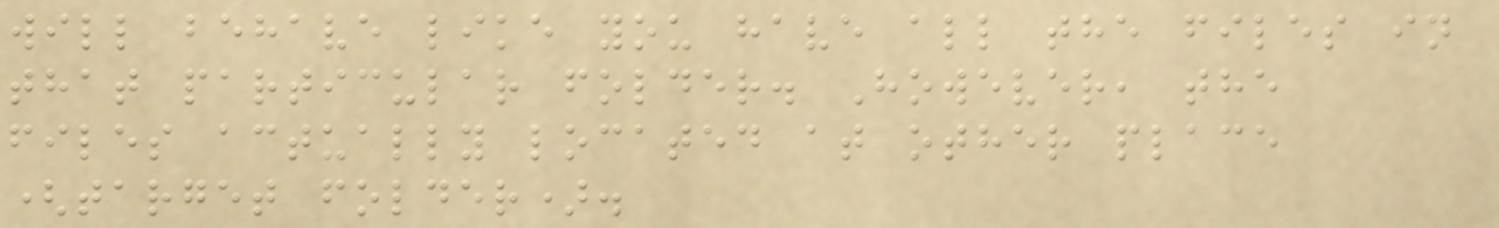will behave like you have all the files in
that particular folder. However, the
files actually located at other place
(target folder).
